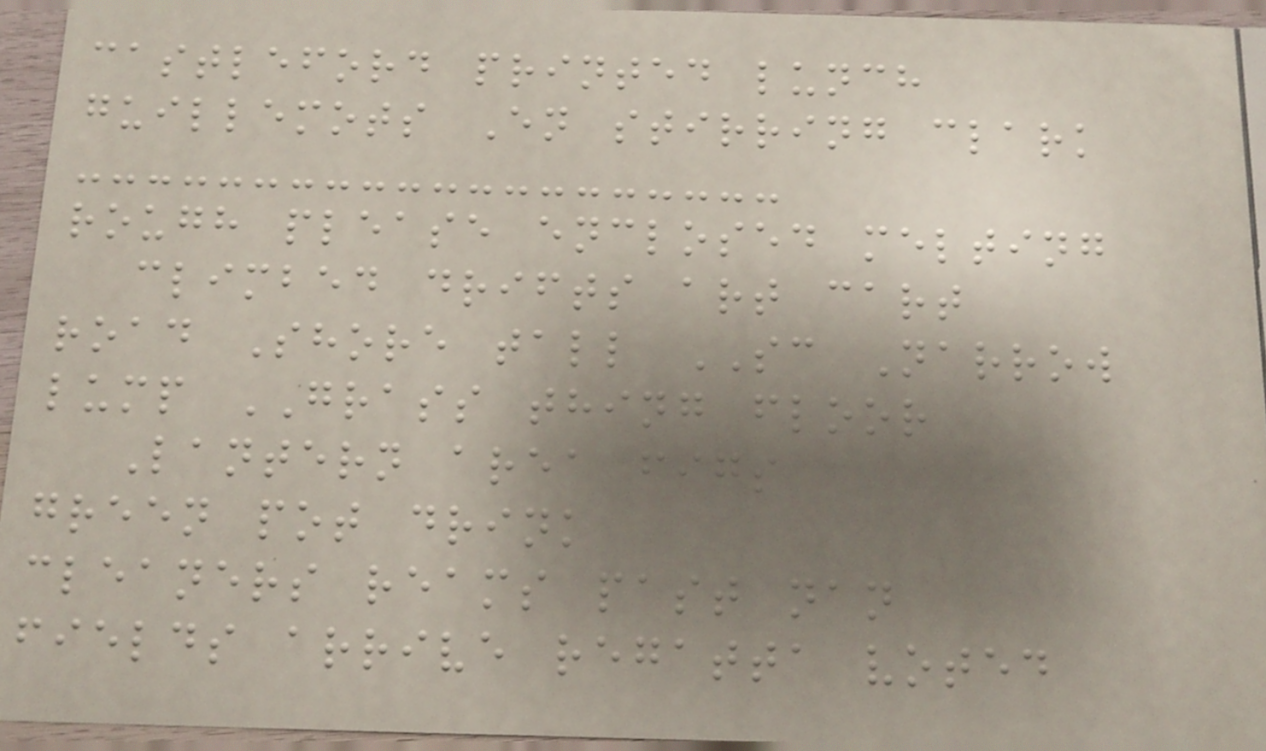castleford printed lunch
guillemots En stirring clark
rough please enclosed melting
climbed drifts art cart
road Shore tall SC Narrow
lump GRASS thing floor
Lantern area figs
green pot drink
cleaners reams past nan
fields arrive regatta voted
